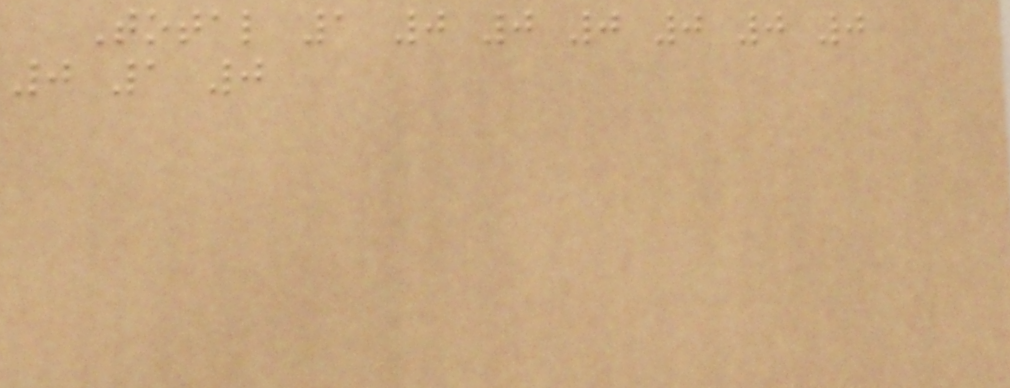Total 1 0 0 0 0 0 0
0 1 0
